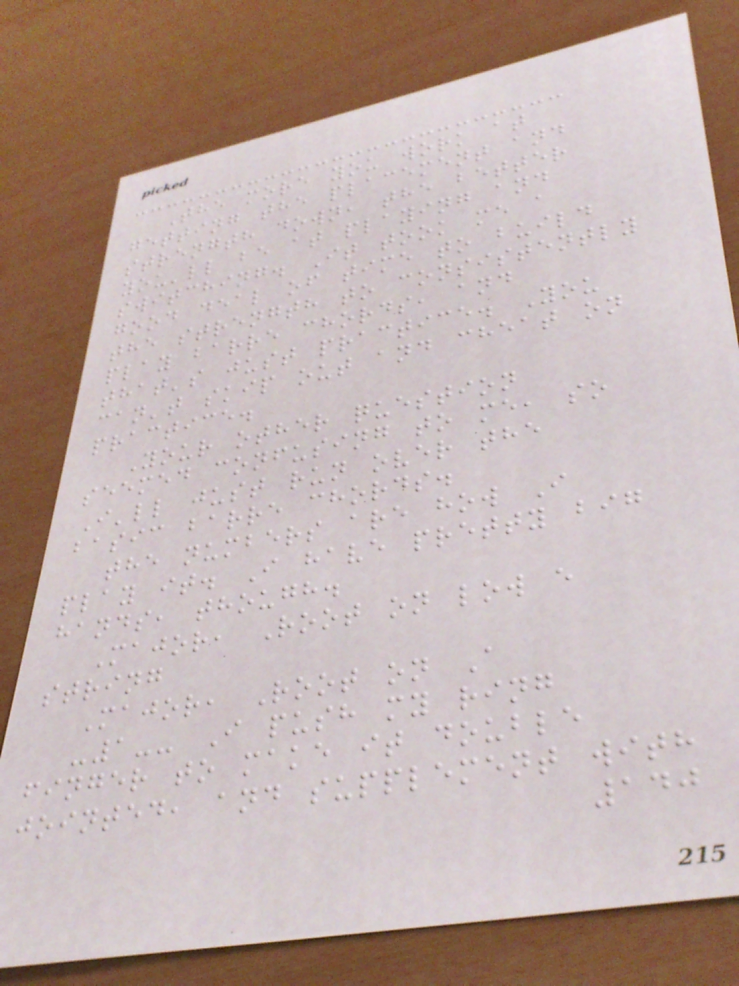The more you work at
getting the placement and
strength down, the better
you'll be at playing and
switching. It took me a
good deal of time to build
the strength to consistently
play barre chords, and
that's just practice. You
can't skip out and cheat on
practice.
Your other question
seemed confusing to me, so
I'll just run over the
basic barre chords.
the numbers are how I
play it. I have pretty big
hands, though.
Major, Root on low e
string
Major, Root on A
-1-- I push my ring
finger to make it double
jointed, and supplement with
140
